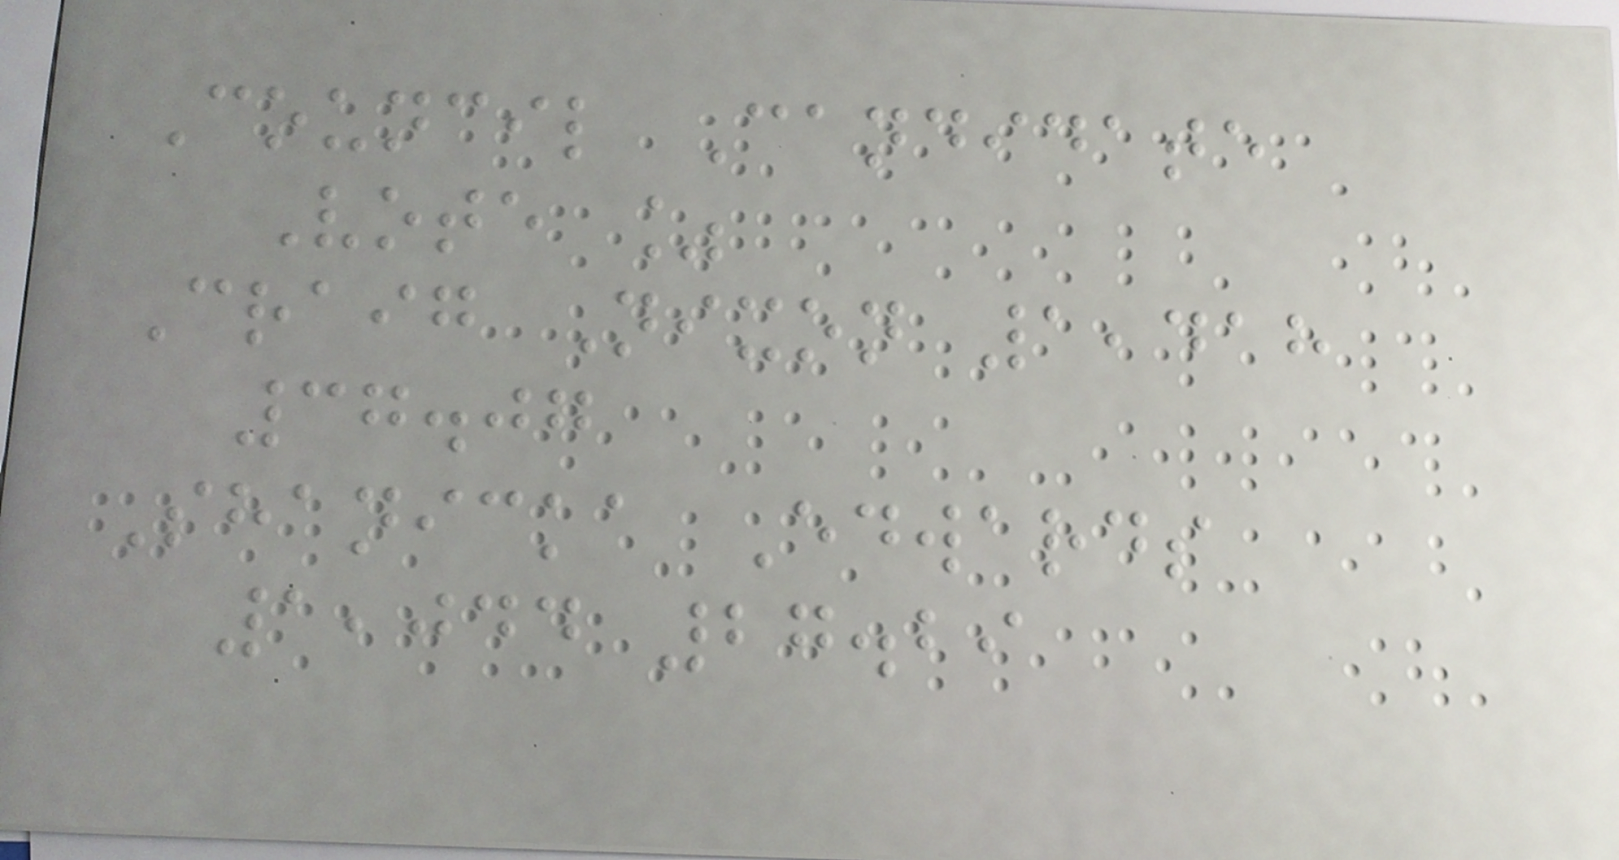Council Candidate
Vote %
Craig Nixon 1,418
37.07
Shanicka Edwards
1,044 27.29
